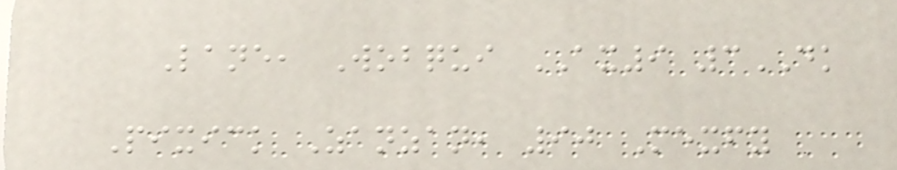Lane, Wobqui AX9 3DK
Pixick Zanzan, 90 Mexfy
